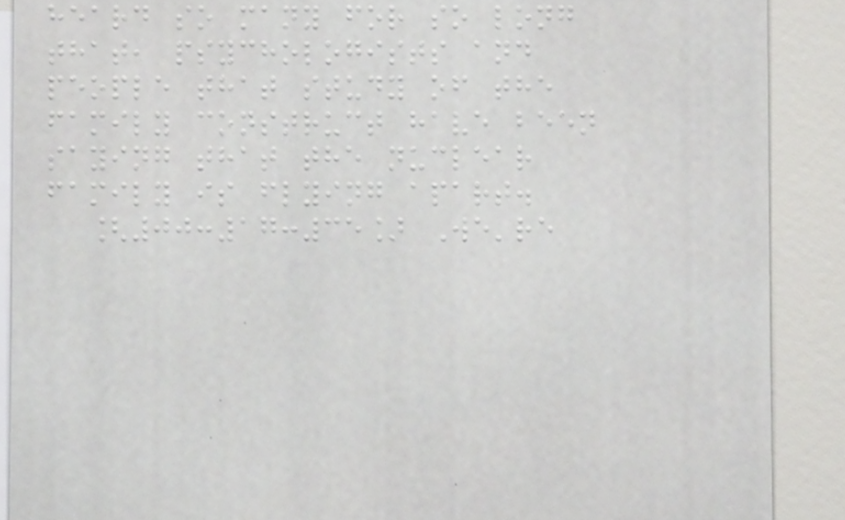heard so many for so long
that, psychologists and
people that study of the
family construct have been
saying that the nuclear
family is flying apart.
[00:17:35] We're
